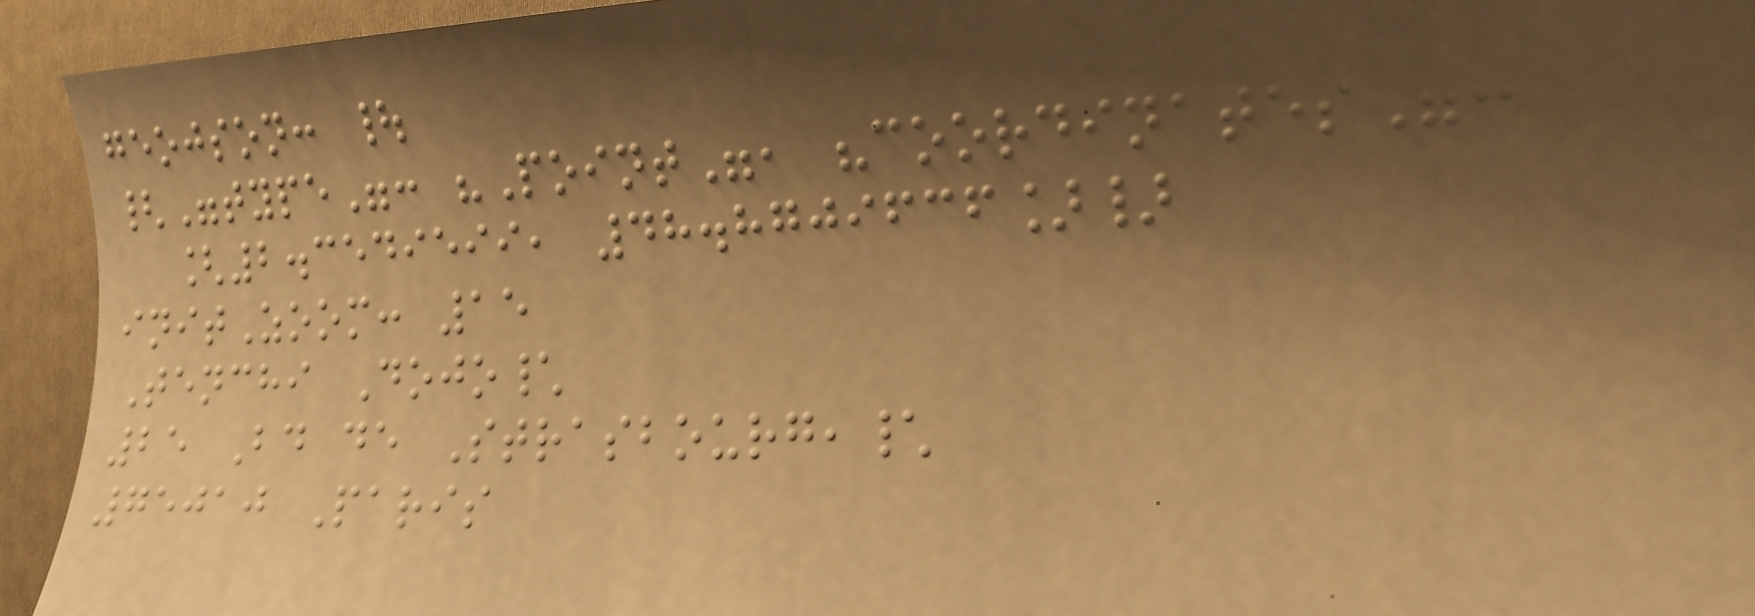geojson: |
{"type": "Point", "coordinates":
[2.3549599, 48.8709636]}
initZoom: 15
Tenchi Dojo\
25 Bd de Strasbourg,\
75010 Paris
